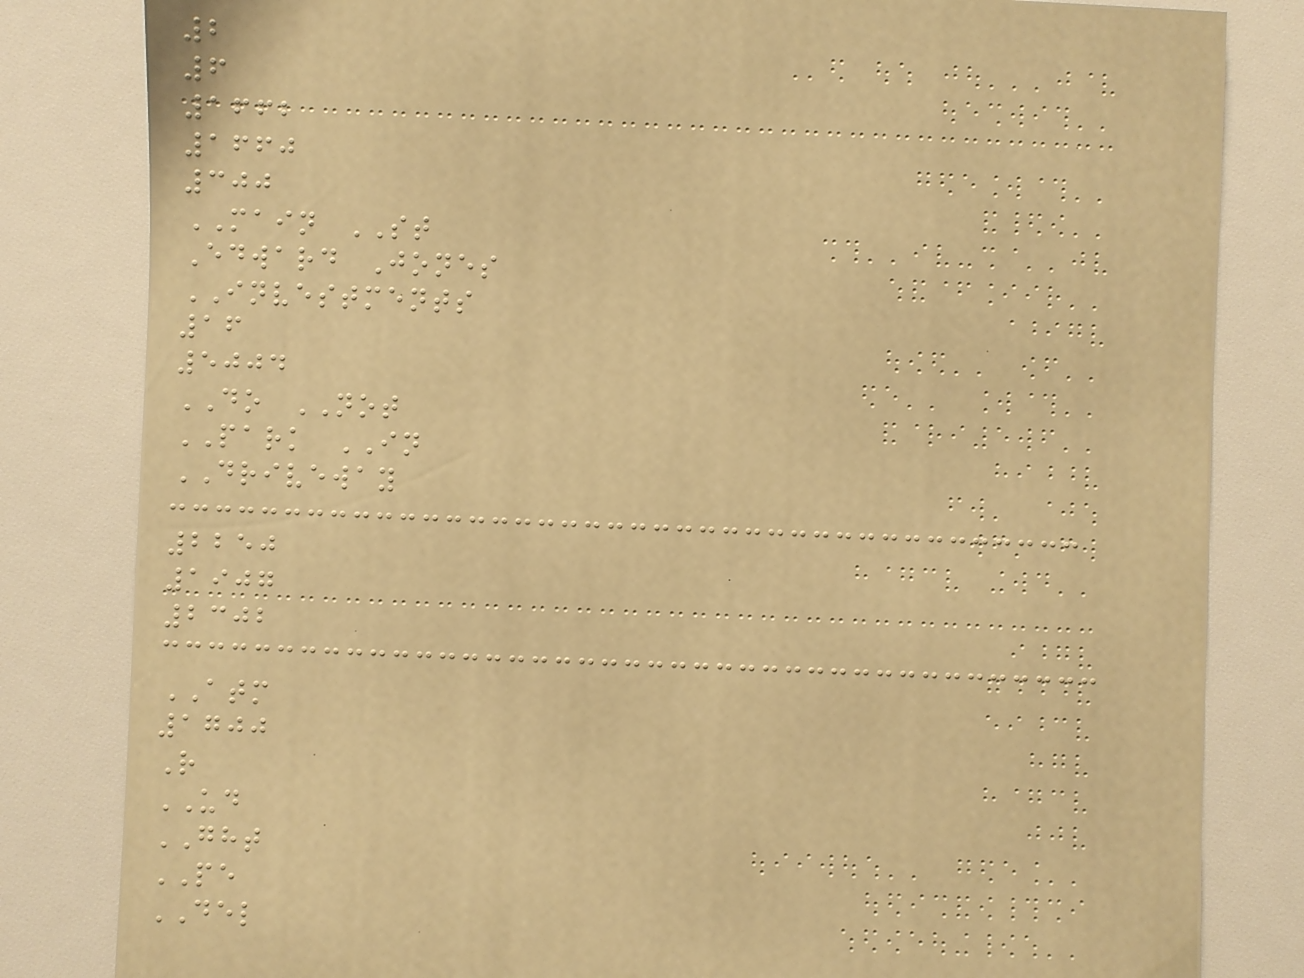2
6
1662
1660
300
MAIN ST
Edward Jones
INVESTMENTS
16
5004
DO NOT
PARK IN
DRIVEWAY
2250
1907
2302
ATM
1700
R
UD
GHT
PE
DEL
